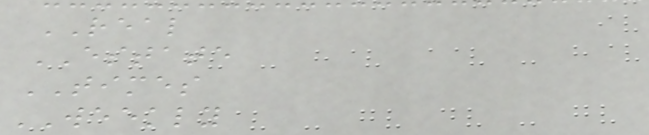REAL
ESTATE
TIMES
WEEKLY
